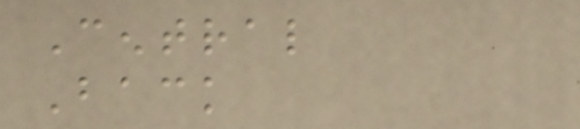Central
Back
